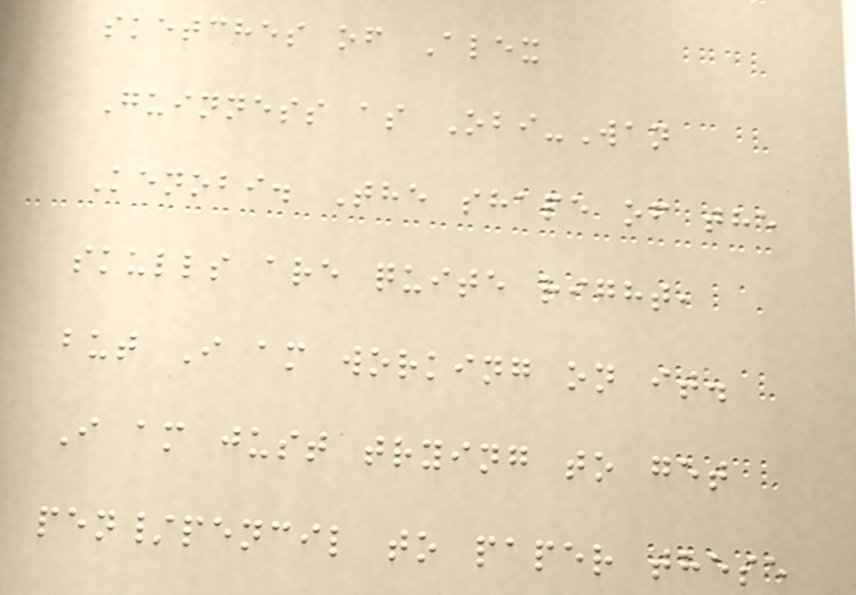sketches of Alex
Guinness as Obi-Wan
Kenobi. The shape of the
skulls are quite right,
but I am working on it.
I am just trying to get
pen/pencil to paper these
